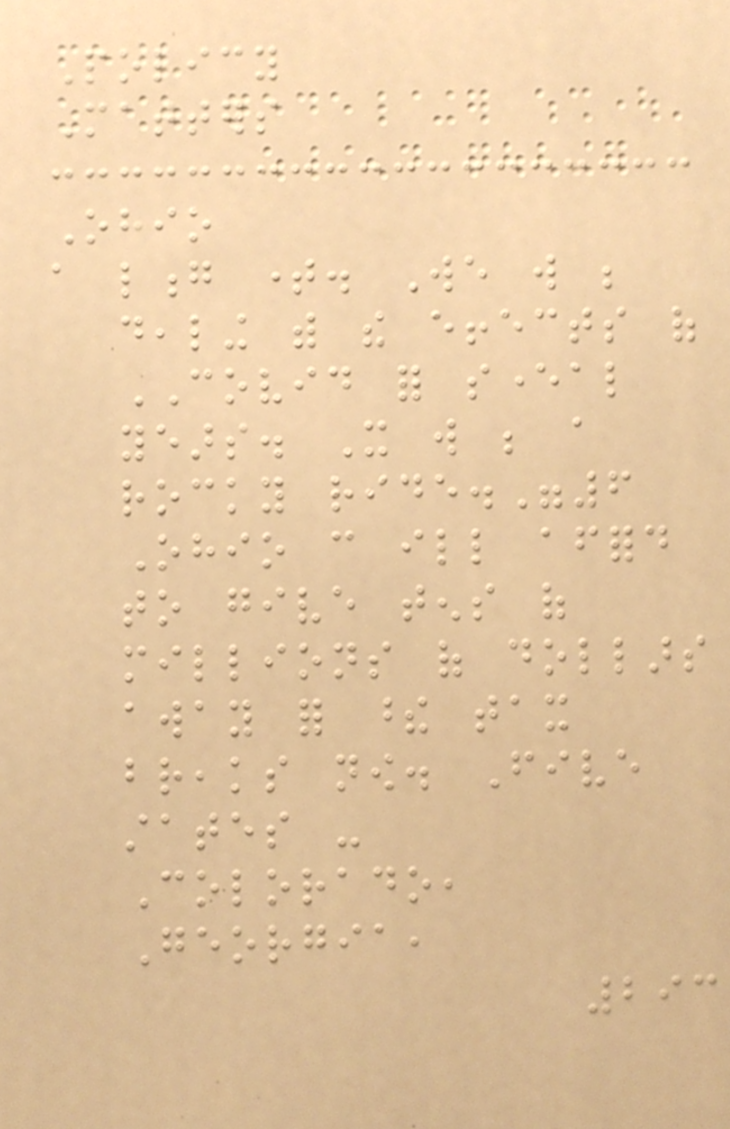Policy
Matters
Ohio
a long time. We will be
dealing with the effects of
COVID for several
years. It will be a
rocky ride."6
Ohio can ill afford
to give tens of
millions of dollars
away for these tax
breaks now. Five
states -
Colorado,
Georgia,
293
